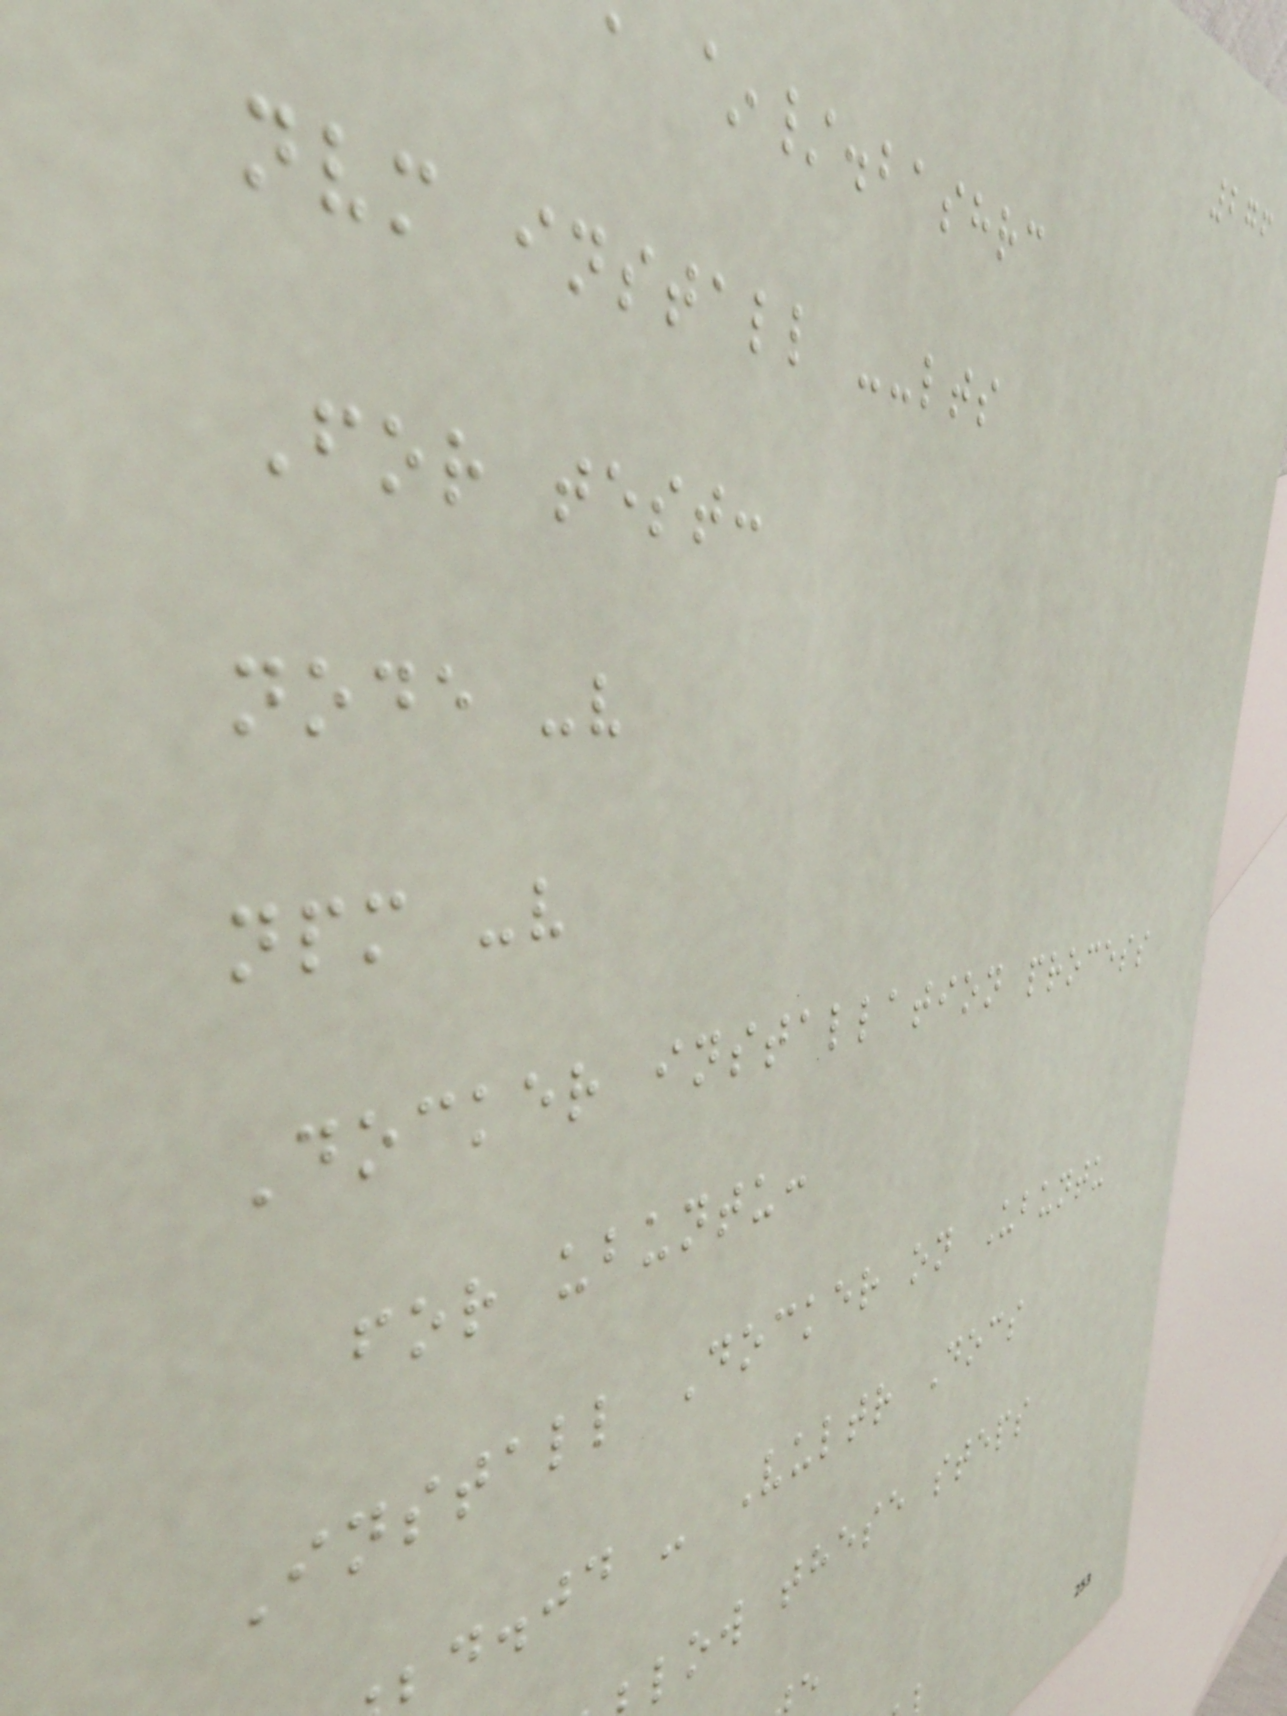276
~/.bashrc
nvm install --lts
For test:
node -v
npm -v
Docker installation process
for ubuntu:
Install Docker on Ubuntu
d.jd - Vultr Docs
low these steps
